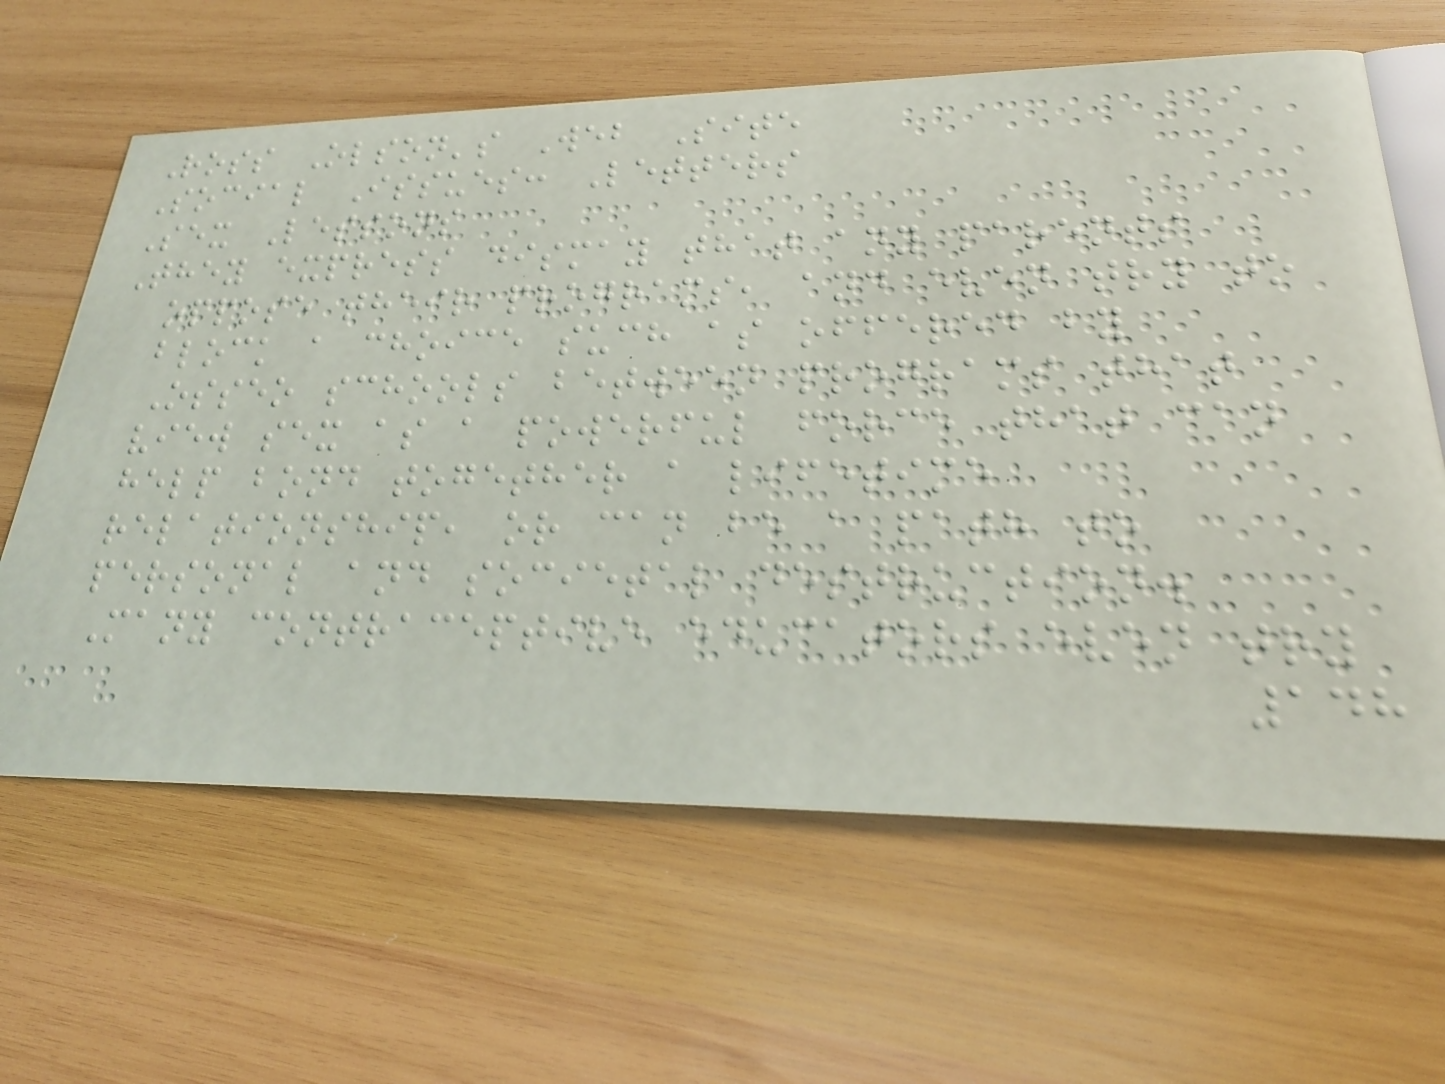Ross Olson's Web Site
Social Issues: Letters
Sex Lessons
They express dismay that any parents
oppose their programs, and even try to
block a choice such as offered by
Osseo schools between programs that
view sex as a powerful force that can
help bond together a lifetime
relationship, or can be a path to
personal and societal destruction.
Many contraceptive educators even try
148
